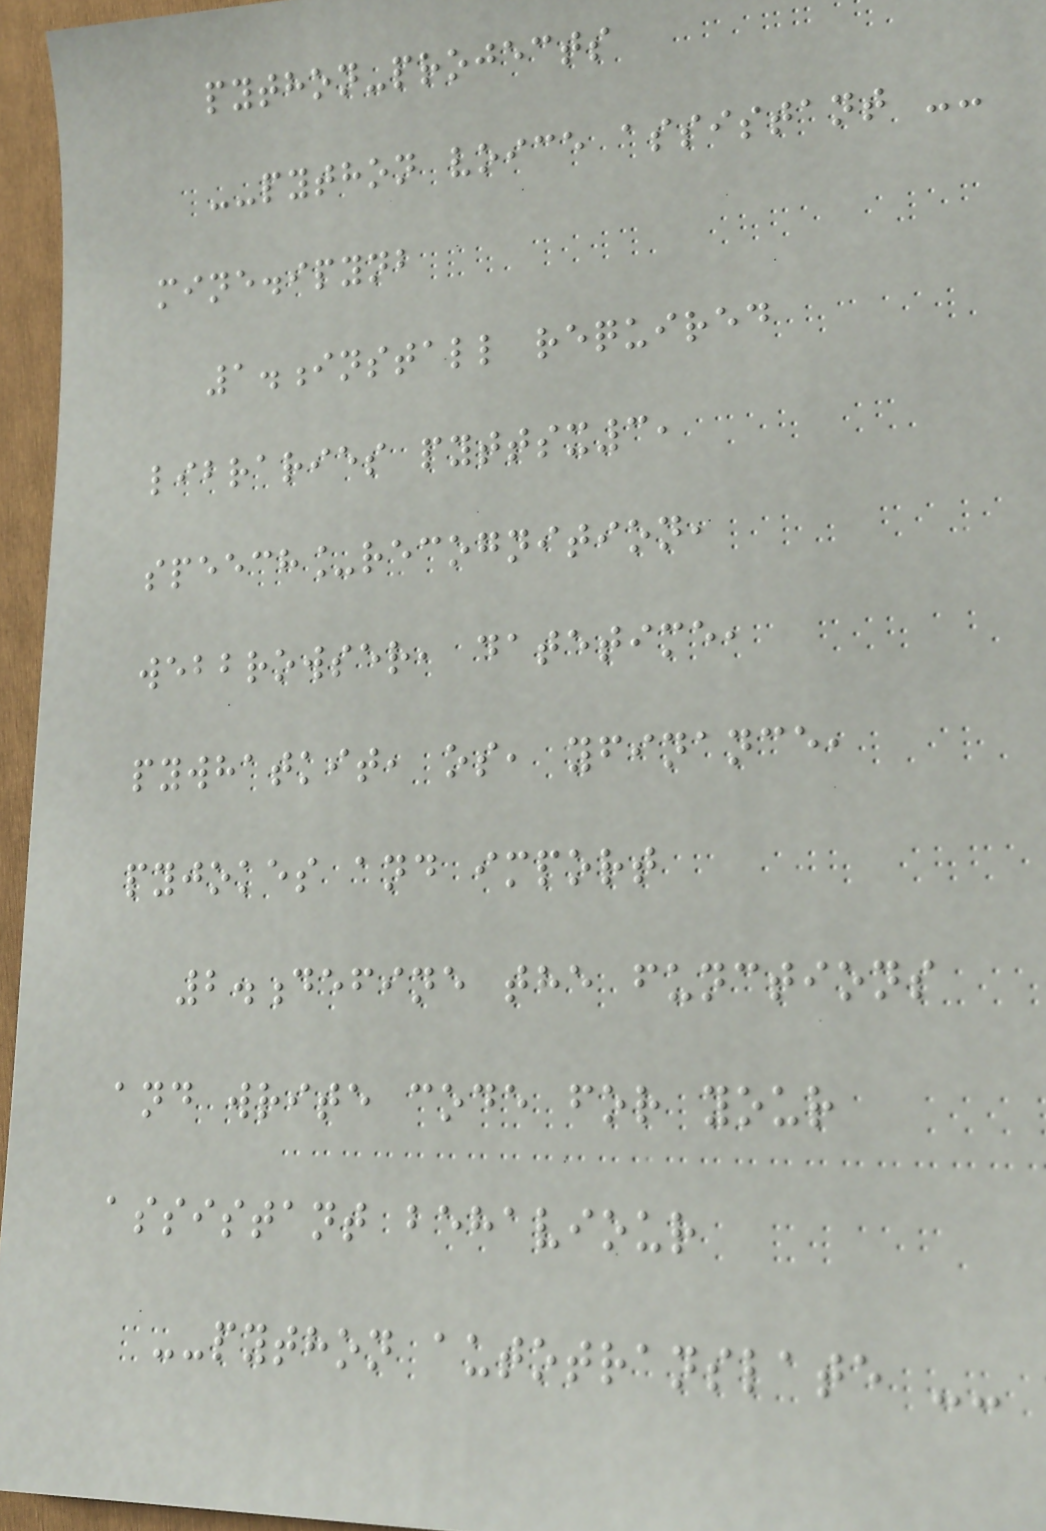python-projects
--python voice assistant --
mine.ipynb
1.install required
libraries pyttsx3,
speech_recognition,
webbrowser, datetime,
pywhatkit, os, yfinance,
pyjokes and import
2.define the functions
and write code for your
assistant behaviour
--python autotranslate --
